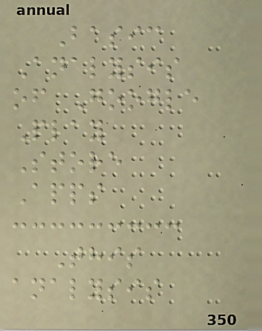Basic
Analysis
of Google
Play
Store
Apps
This
analysis
